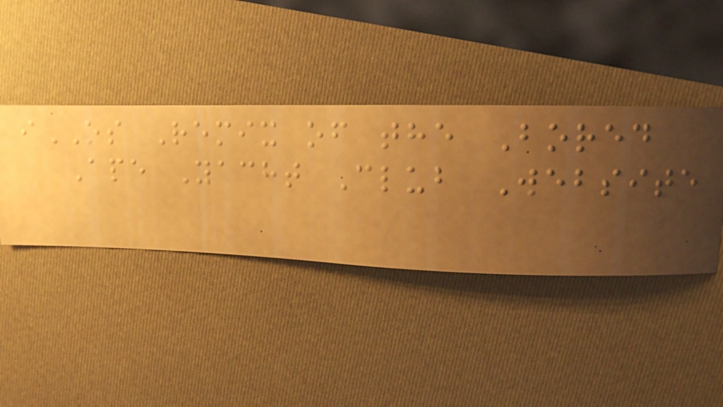iOS Remix of the Bored
Ape Yacht Club Website
